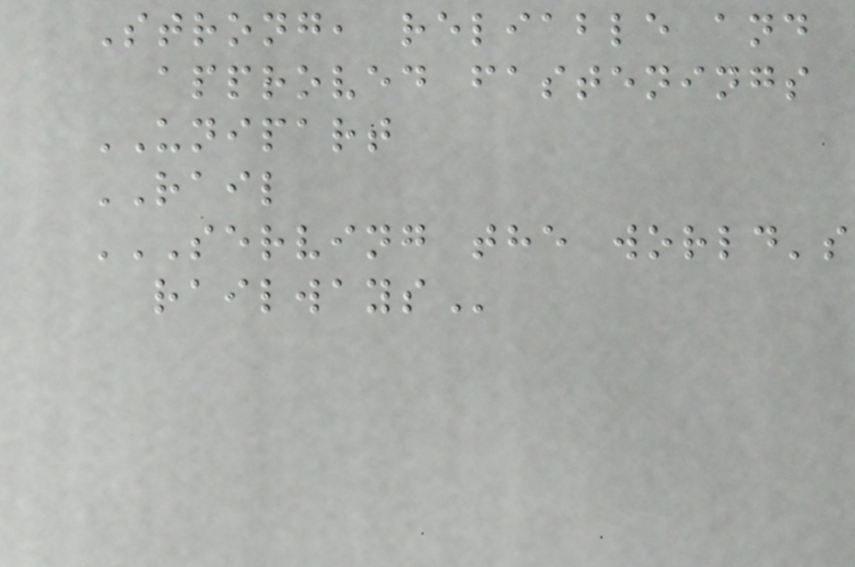Strong, reliable and
approved fastenings
UNIPART
RAIL
SERVING THE WORLD'S
RAILWAYS
